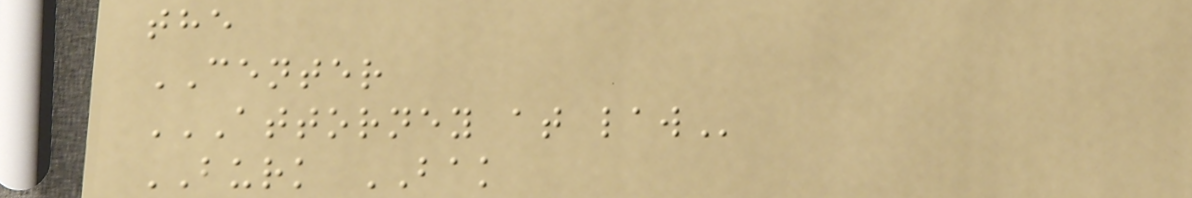the
CENTER
ATTORNEY AT LAW
BURK BAK
